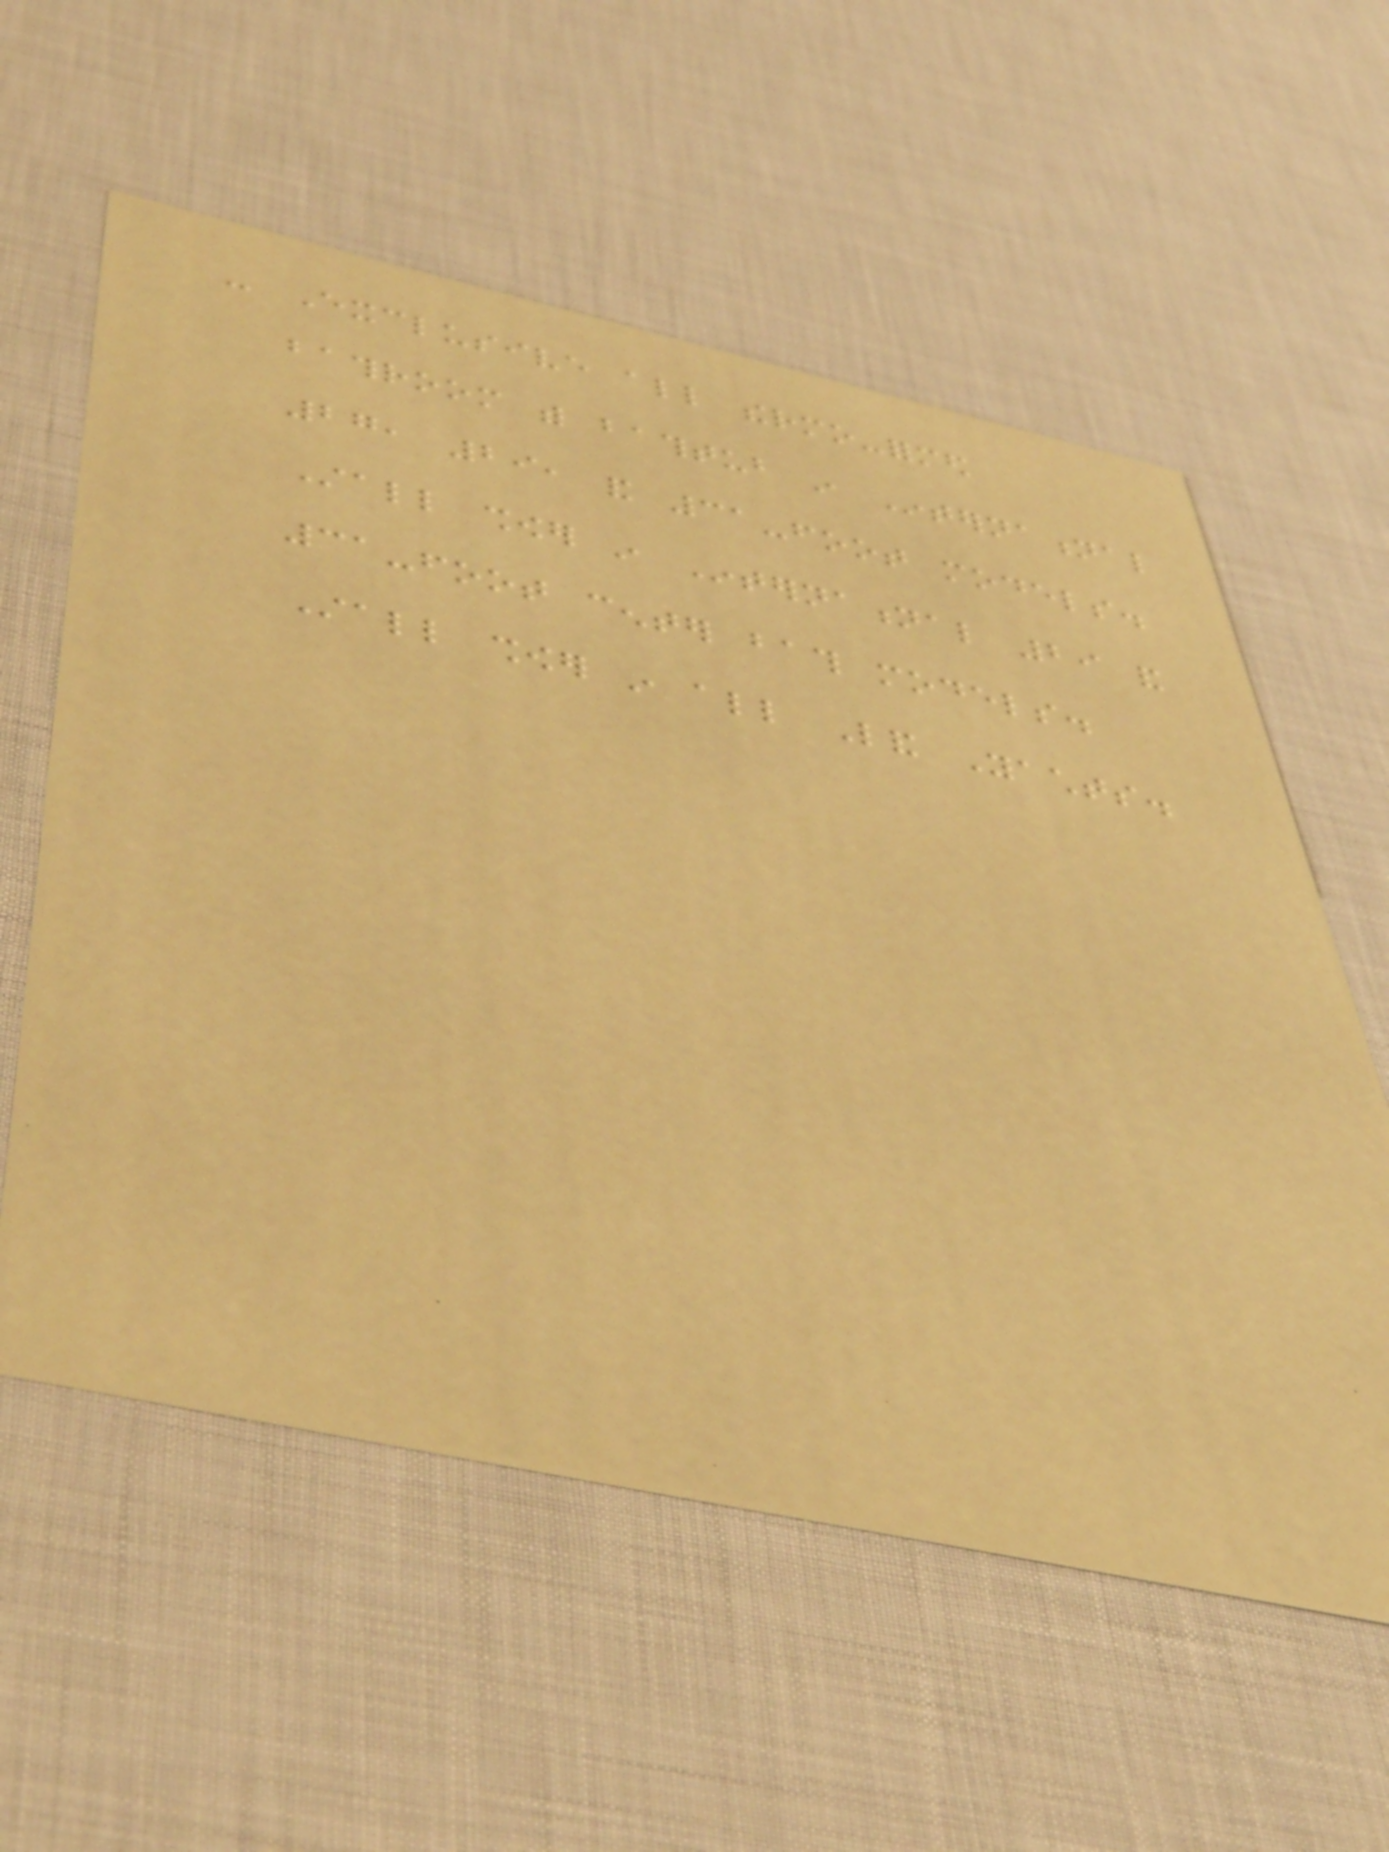- Exclusive all thermo-formed
bathroom with bathtub in International
27, 29, and 31-foot models.
Stall shower in International 29 and
31-foot center bath models.
Stall shower in all Land Yachts.
